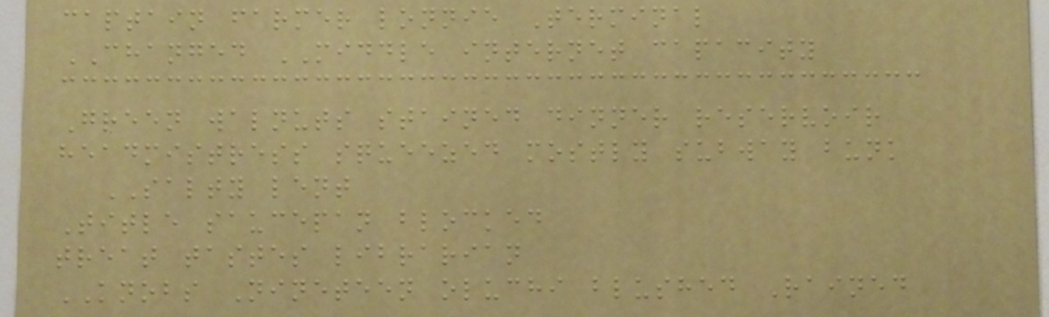captain farmer lonnie Terminal
CHANGED MIDDLE internet capacity
Green walnuts stained dinner reservoir
headmistress squeezed mostly subway bunk
SALTY lent
Title saucepan blocked
treat tastes librarian
KNOBS Nineteen oluchi blushed Rained
